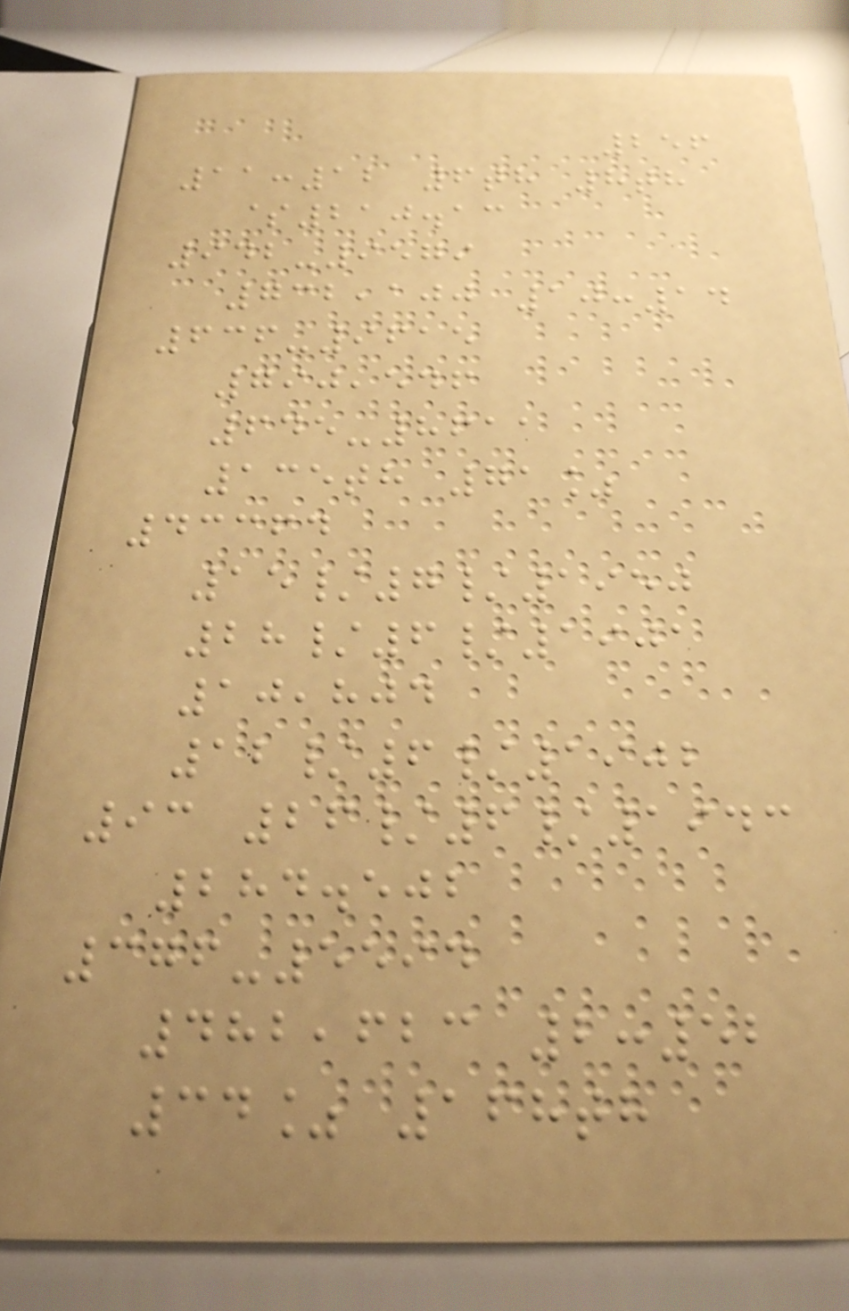256
11:12 6th 8th
$210.13
942-9579
732,100 10:14
636-9615
790,546
645-8611
135th 71%
43364
15/7/1950
28/6/1901
10,804
12/6/1902
93 26/6/1943
284.502
376-5594
482,623 2:52
34% 168th
